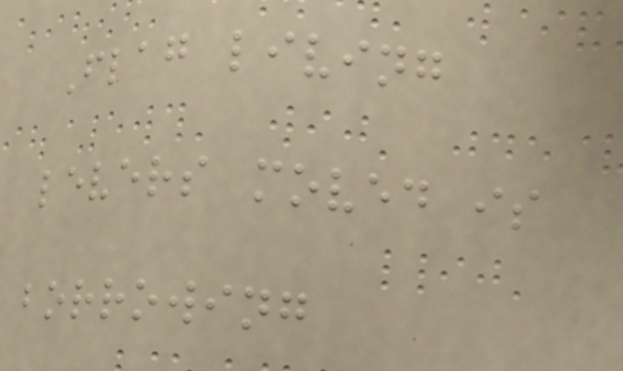Flag living
levers moved is
borrowing
